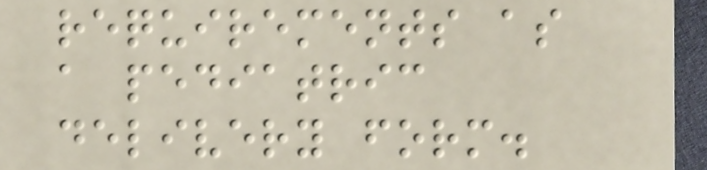requirements as
a pediatric
delivery form.
